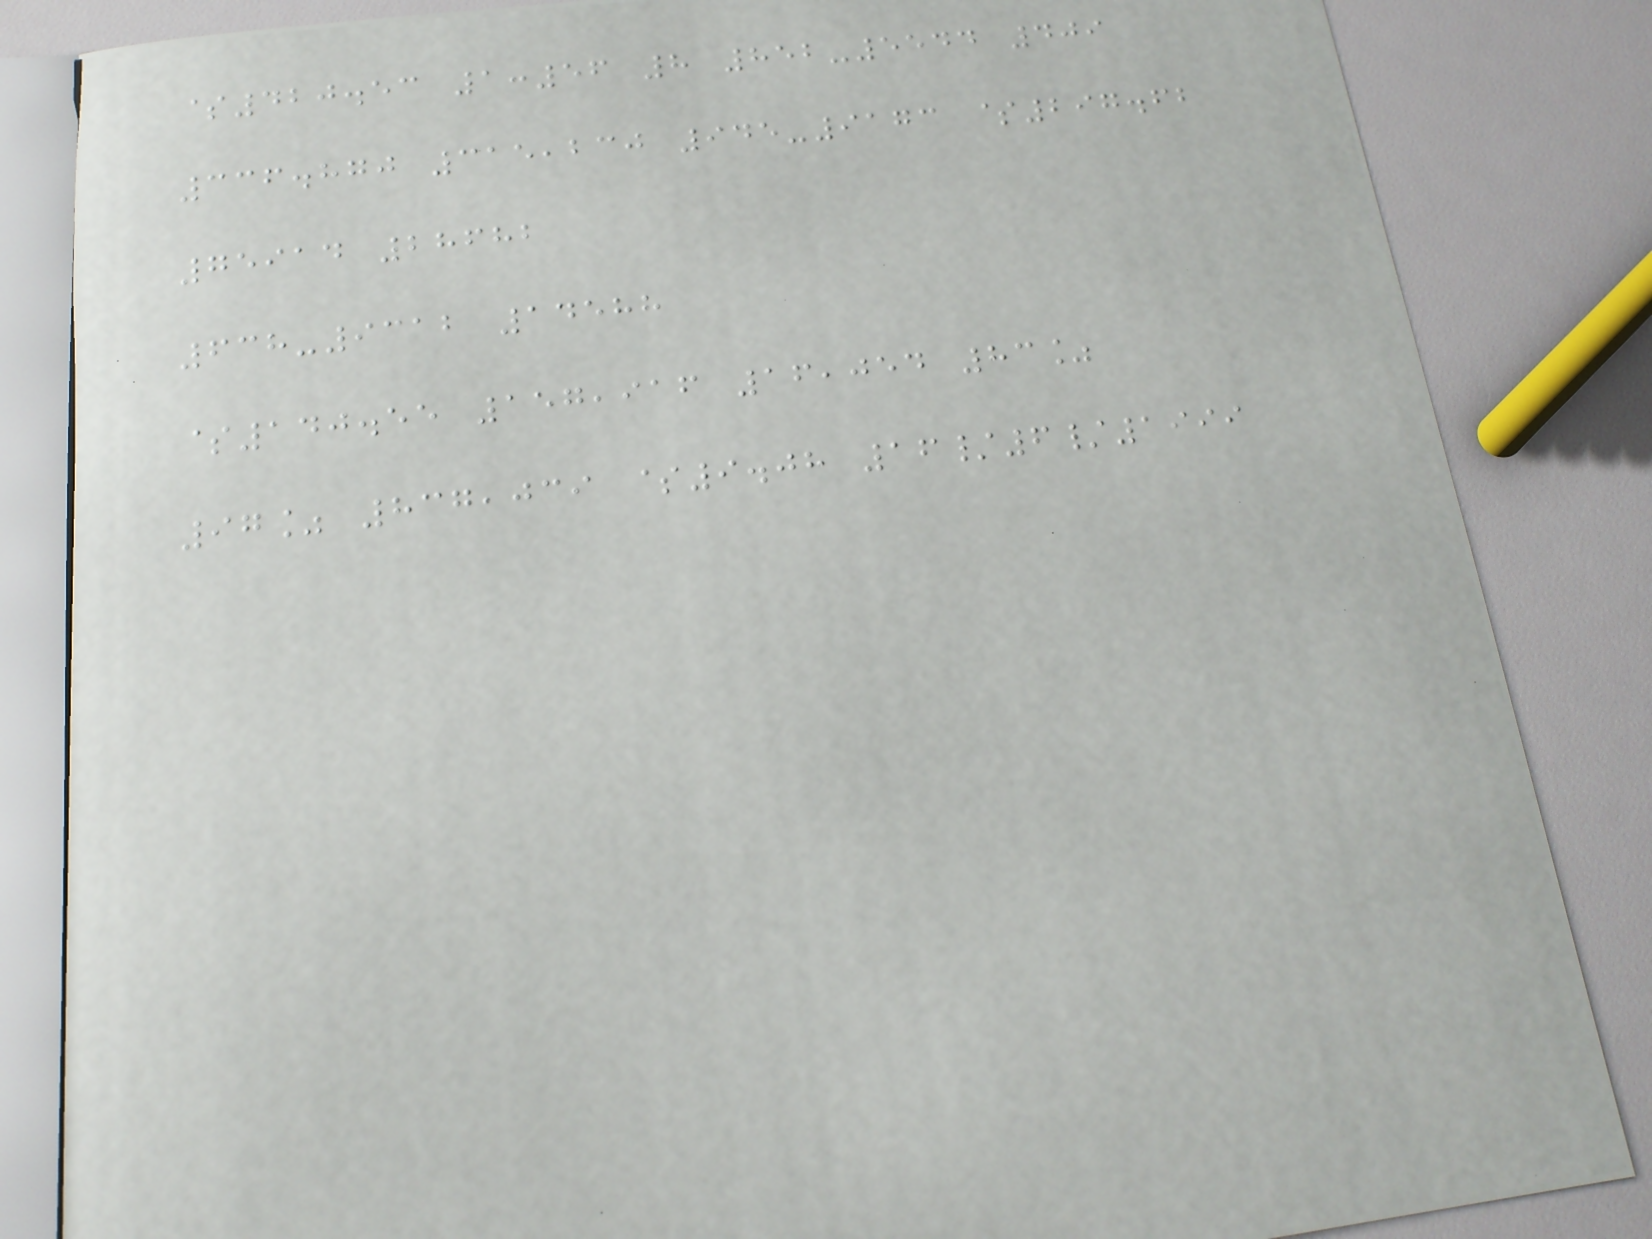$420.53 1:56 8 852-5544 409
336.870 315,230 945-9173 $297.62
75914 28682
638-9312 14588
$140.55 157,916 16,054 83%
97% 837,039 $9.08 16/6/1999
